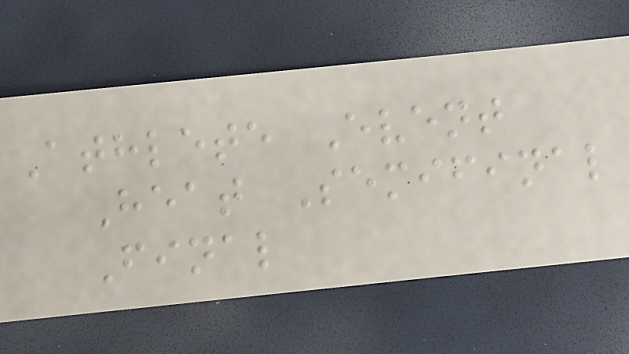Athlete Event
Heat Semifinal
Final
